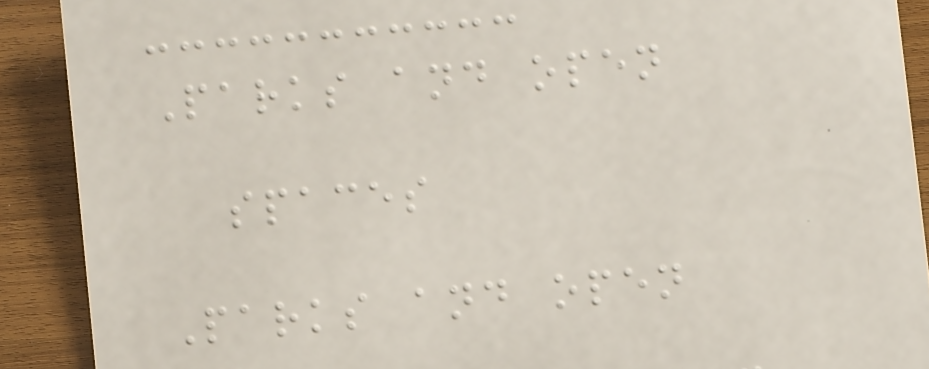Parks and open
spaces
Parks and open
